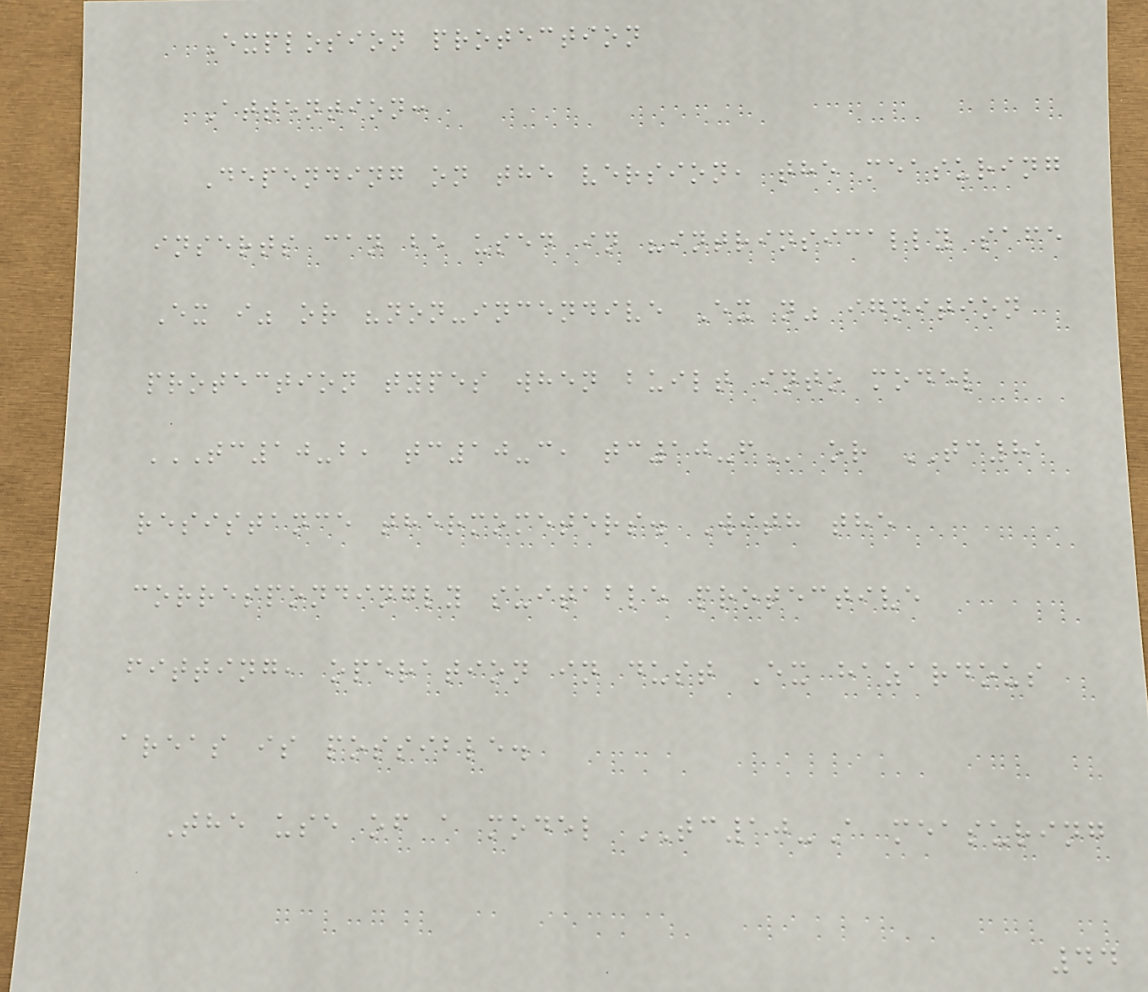Explosion protection
Attention:
Depending on the version, the measuring
inserts can be used in "intrinsically safe
Ex i" or "non-incendive Ex n" ignition
protection types when built into model
TC10-B, TC10-C, TC10-F or TC81
resistance thermometers. With the
correspondingly suitable protective
fitting, operation in dust Ex hazardous
areas is possible.
The use of a model TC10-A measuring
44
